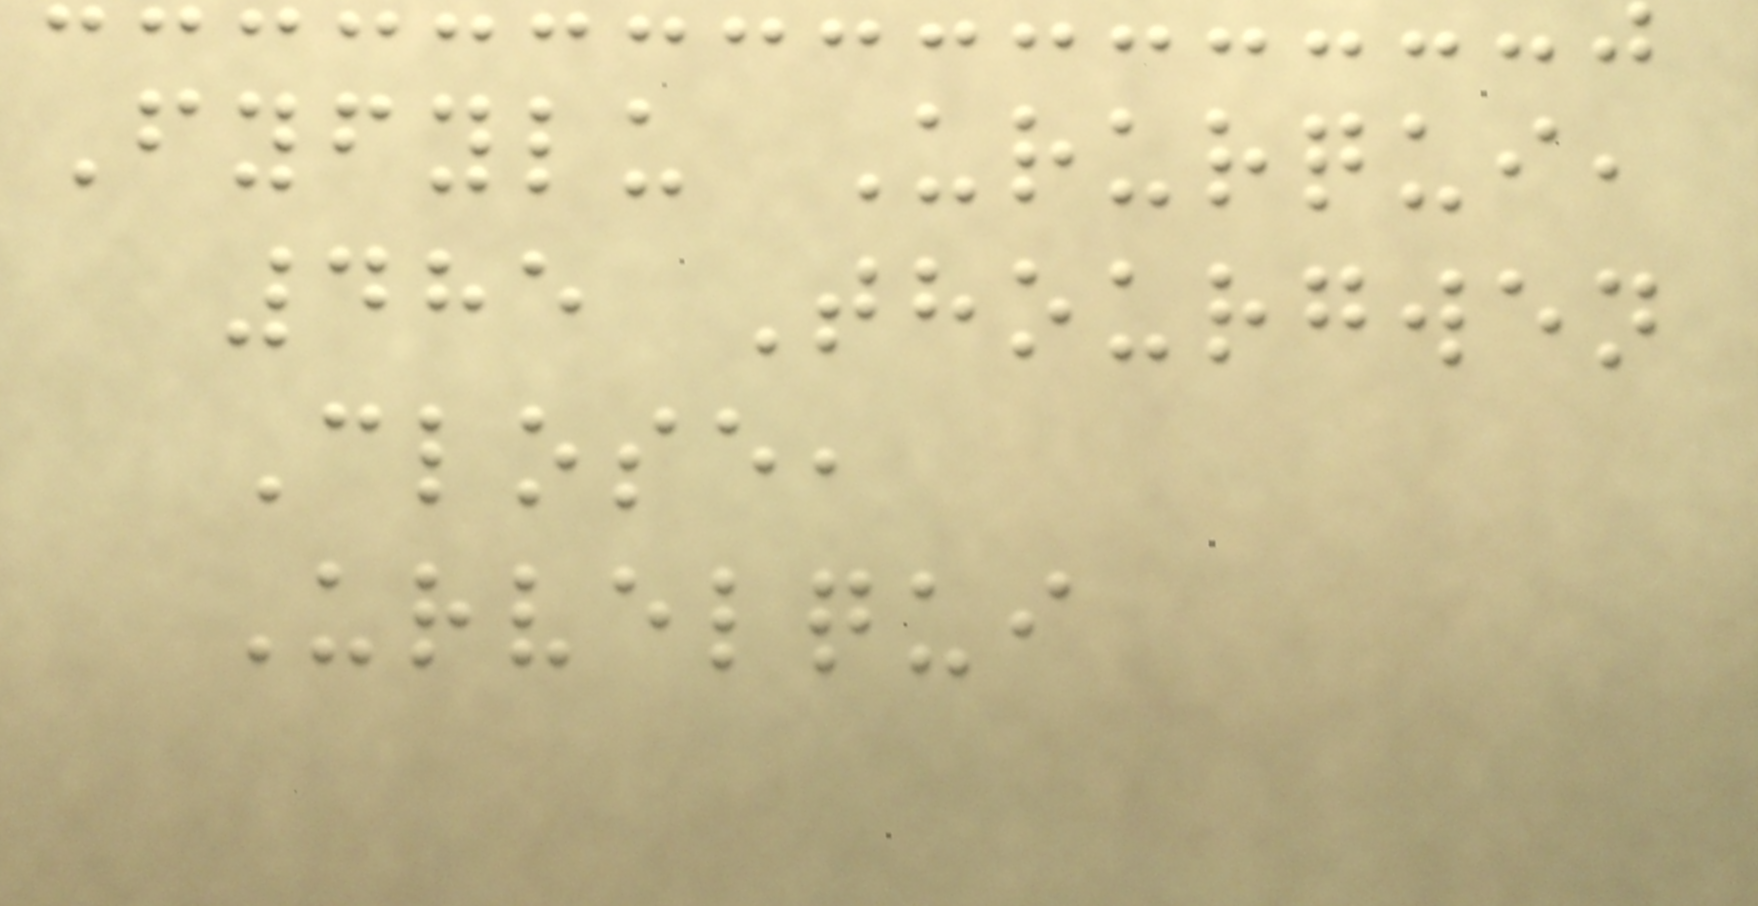Fyfylu Ururqui,
485 Thourgwen
Close,
Urvelqui
